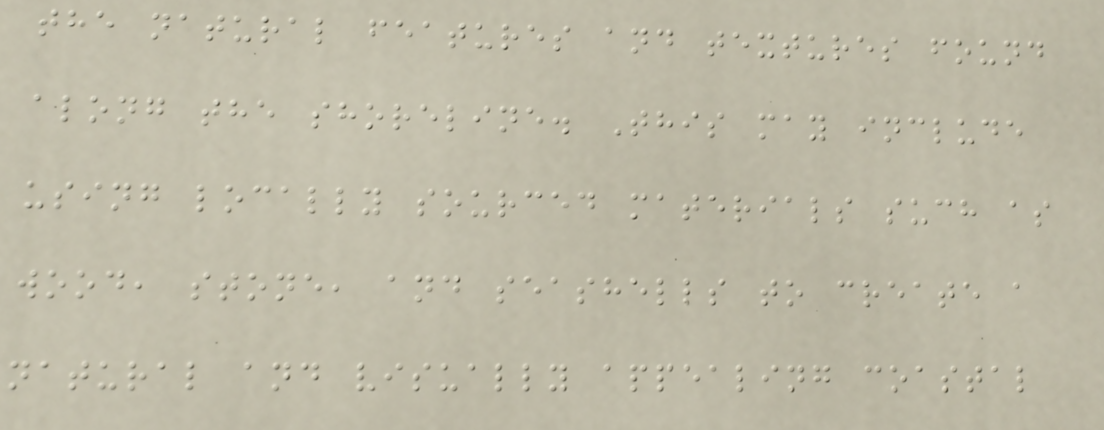the natural features and textures found
along the shoreline. This may include
using locally sourced materials such as
wood, stone, and seashells to create a
natural and visually appealing coastal
